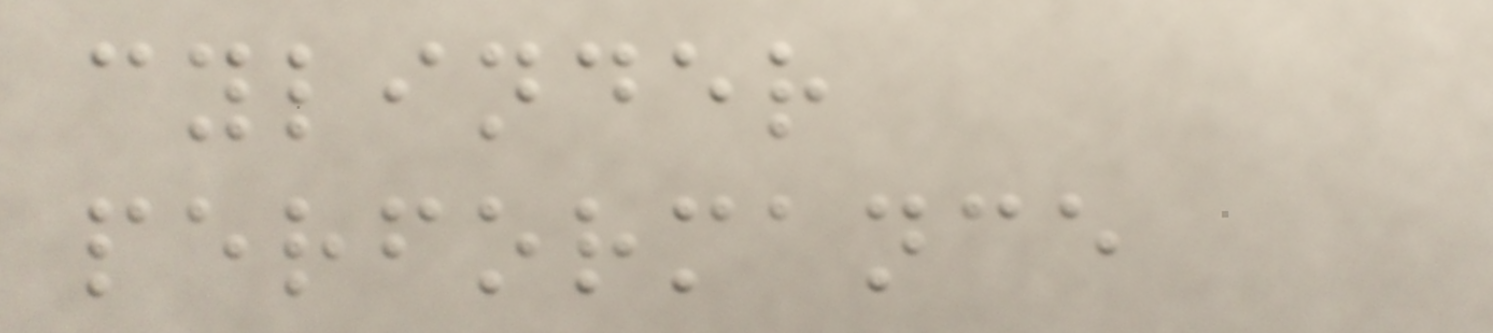cylinder
performance
